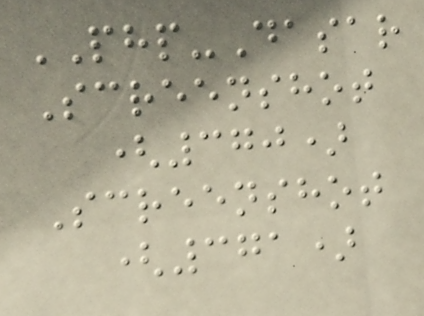PHP-Dasar
Screenshot
(370)
Screenshot
(371)
